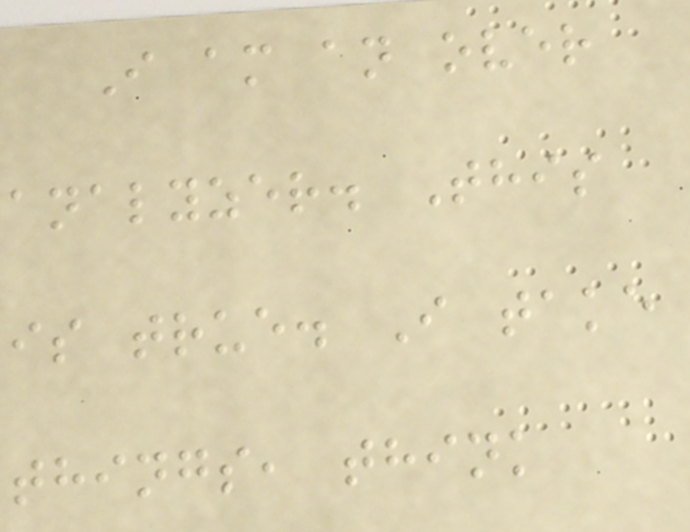I am an over
analyzer. This
is true. I take
things, think
